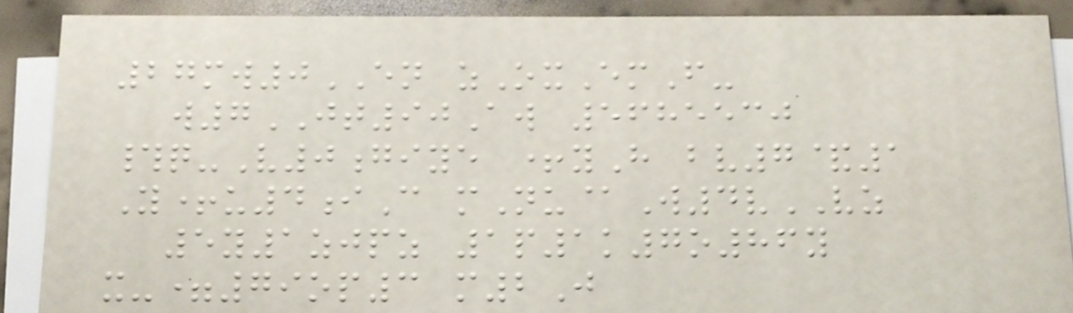27mw0EN zOxEmF-
w7JT90Aw 5685530
#q-V0giye +yH bv7&1
Y+u4iC mNu@W4vVZ
5y1zjpz 1p1k7o86y
x-=79op3 m2J
